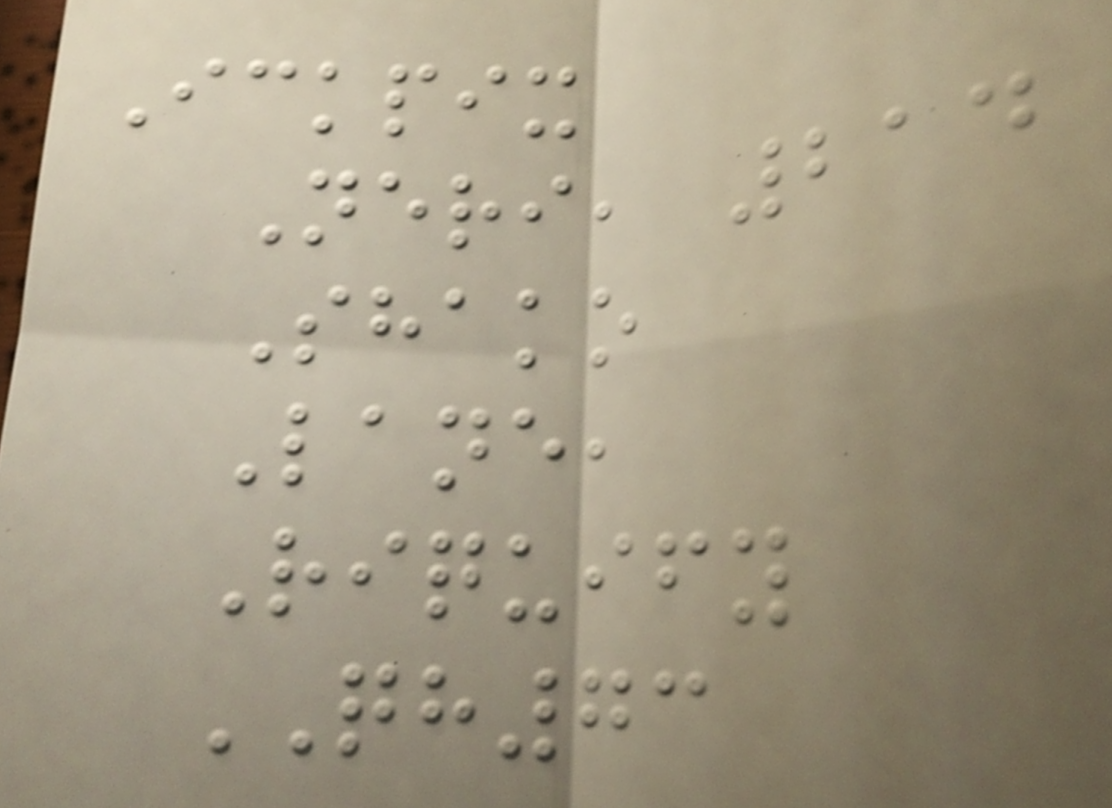Ickpix
Neri, 214
Shako
Lane,
Riquify
QH73
